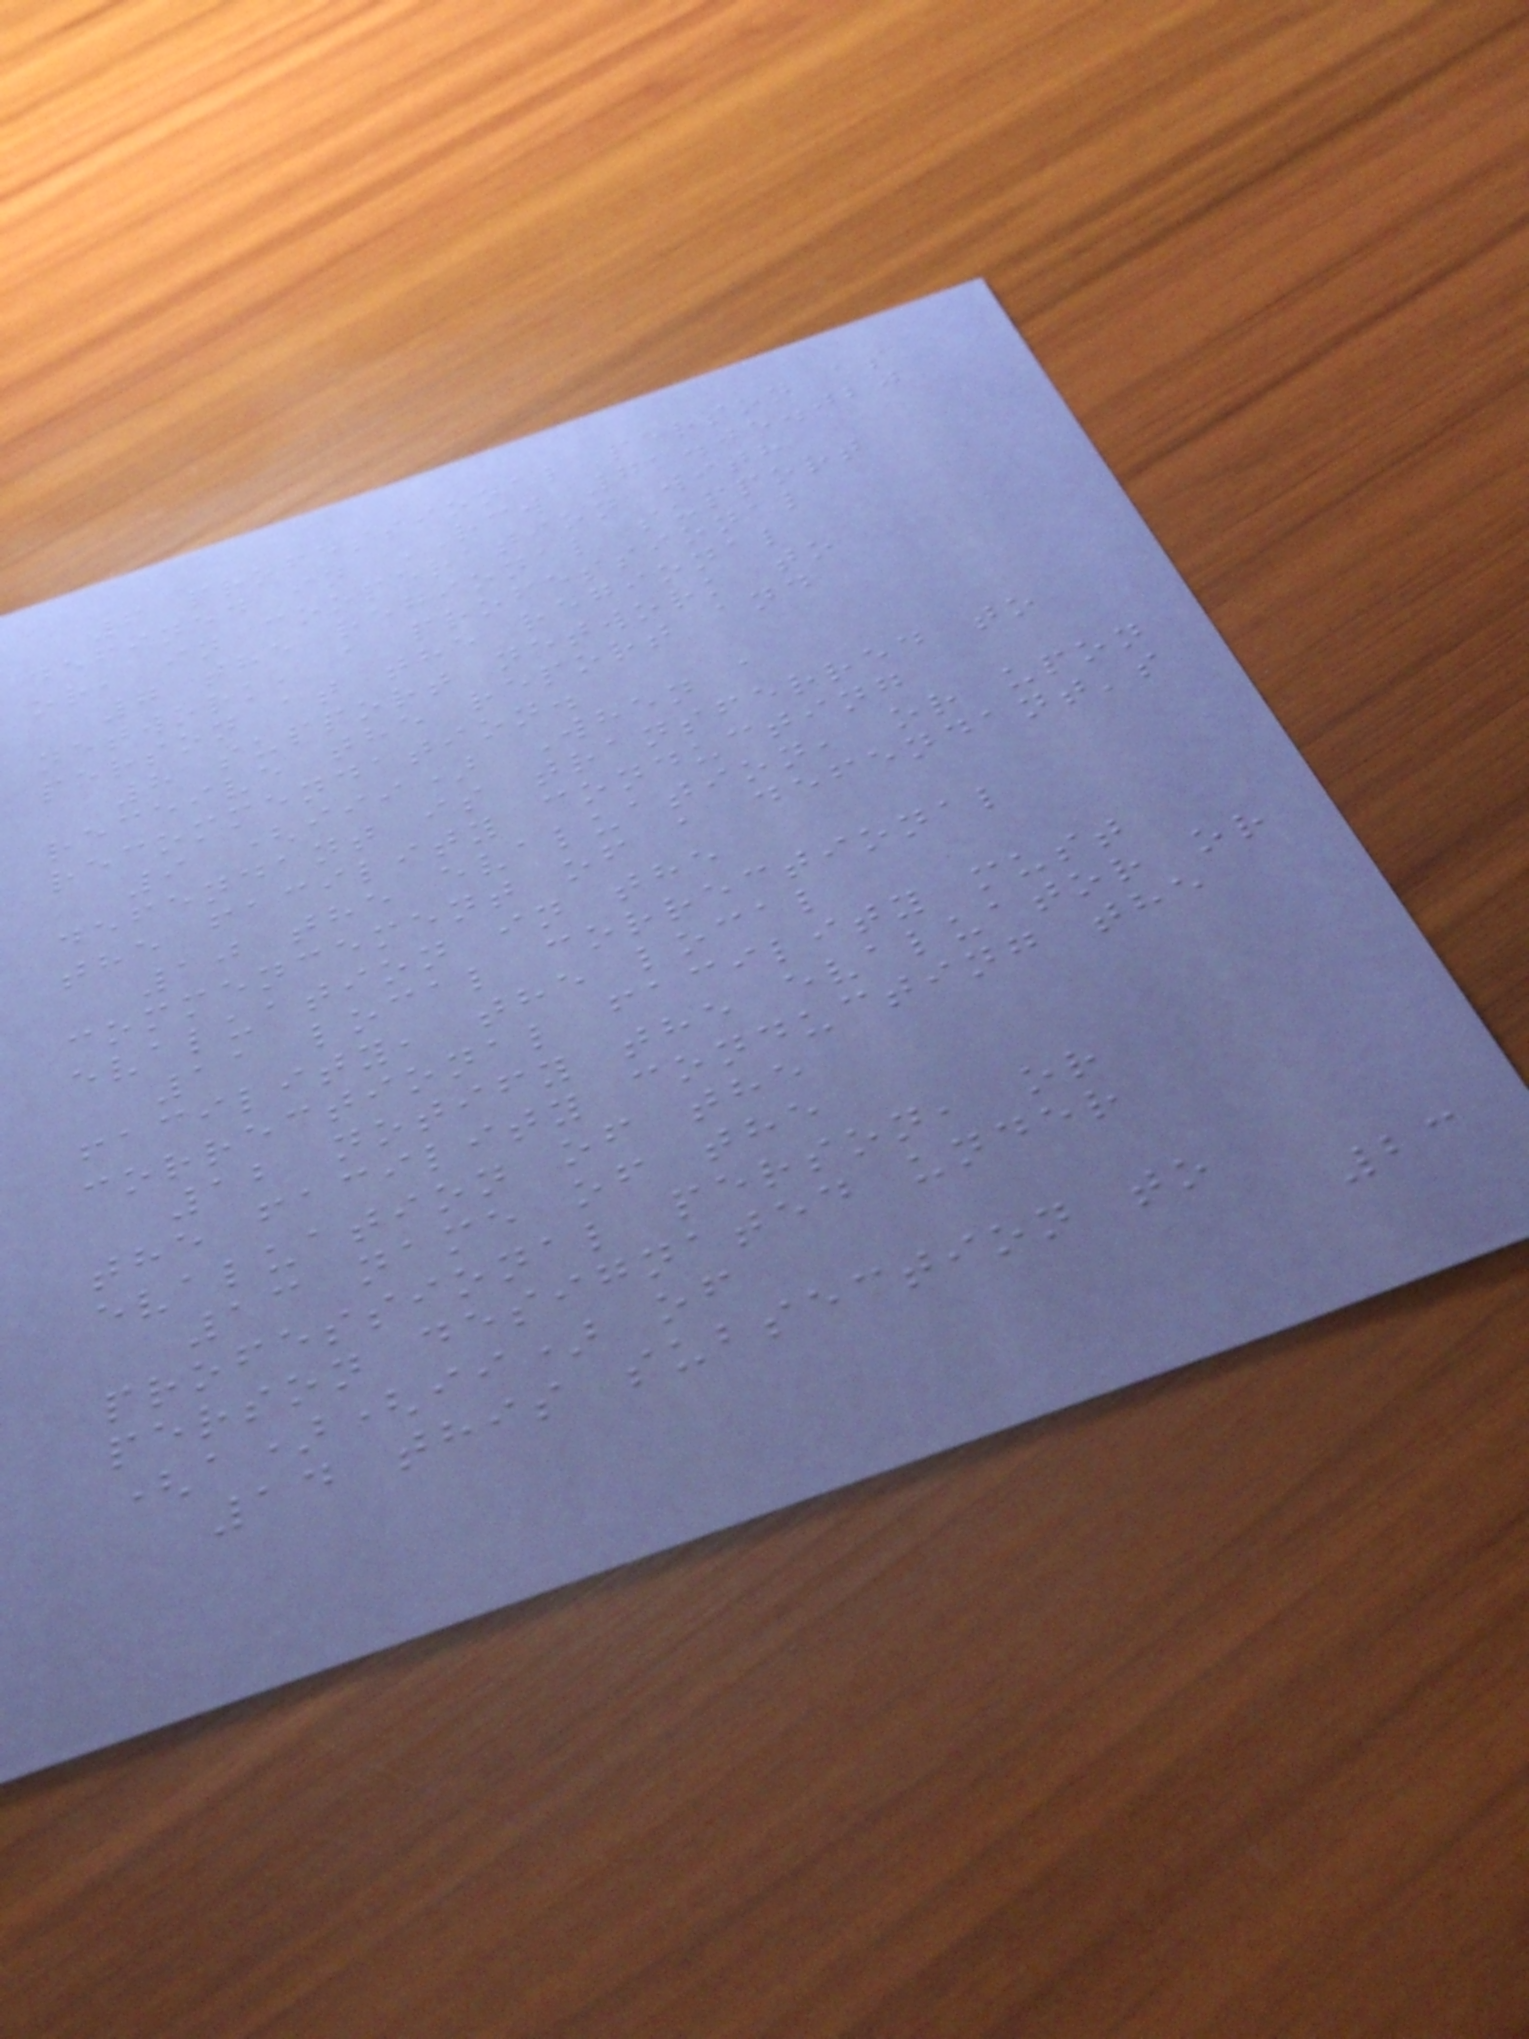6 professional person as
defined in RCW 71.05.020
or, in cooperation with
7 the regional support
network, a professional
person at the regional
8 support network to
receive the report and
recommendation.
9 (iii) When a
defendant is transferred to
the facility conducting
10 the evaluation, or upon
commencement of a defendant's
evaluation in the
11 local correctional
facility, the local
correctional facility must
12 notify the evaluator or
the facility conducting the
evaluation of the
13 name of the
professional person, or
person designated under
(a)(ii) of
14 this subsection to
23
